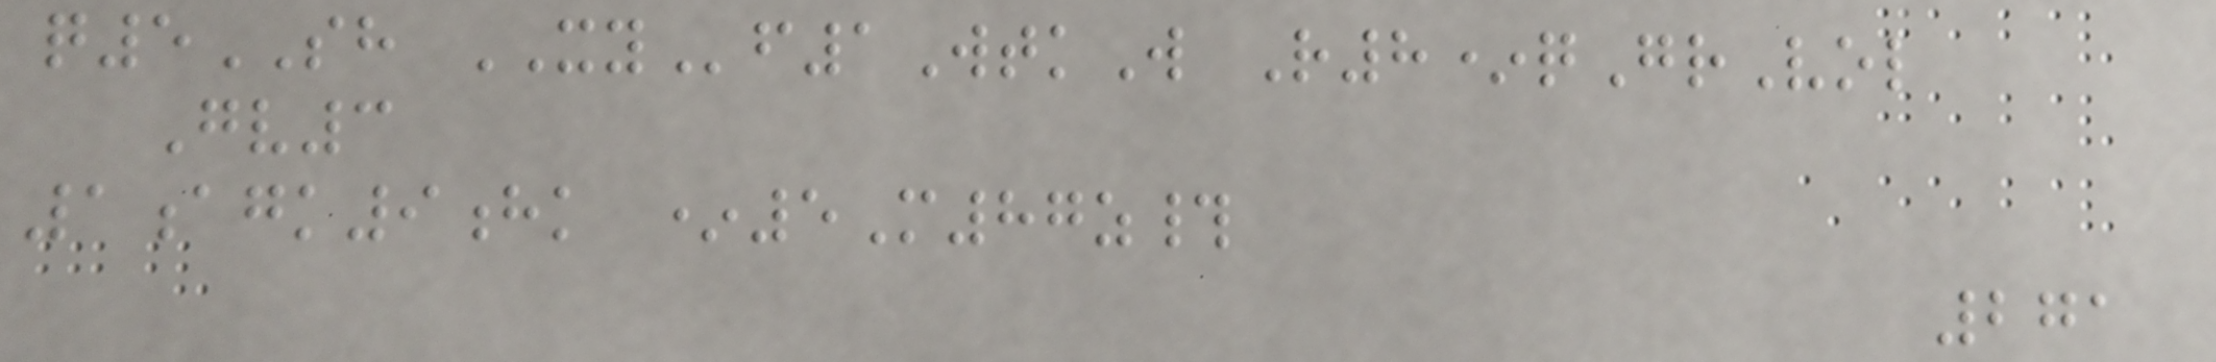q5SH XYf1WtkW R8*qGrVol
Gv3
1agk9hk *5M87z#
271
